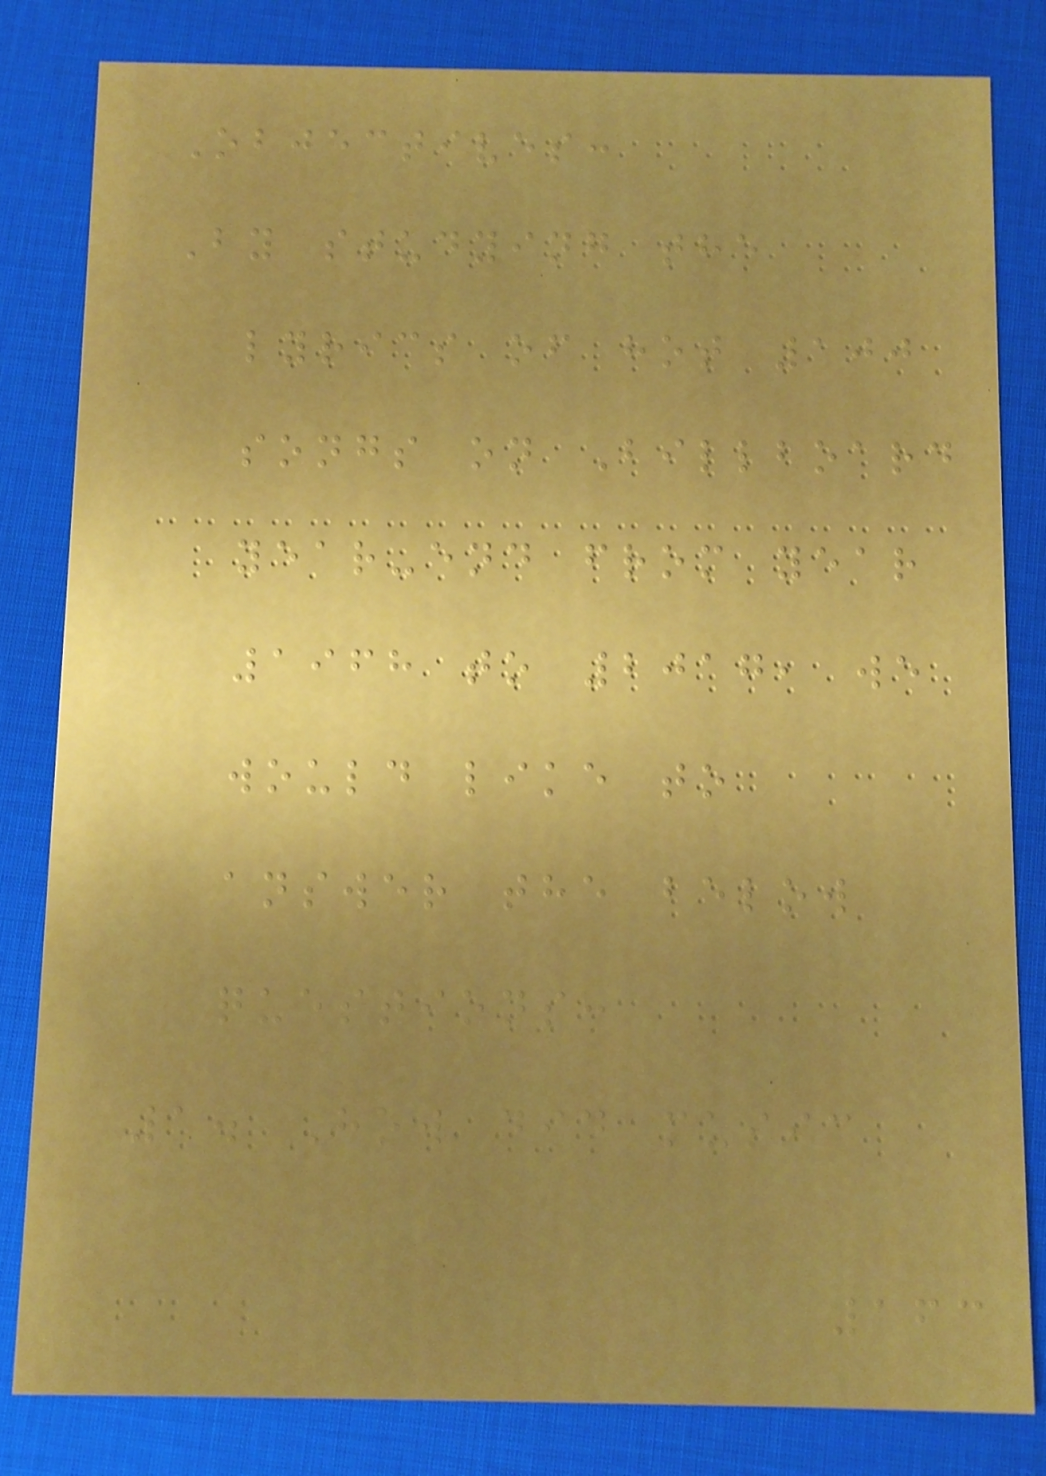Objectives:
By studying the
lyrics of hot 100
songs on Billboard
year-end from year
1968 to 2017, we
would like to
answer the below
questions:
1. How did music
163
